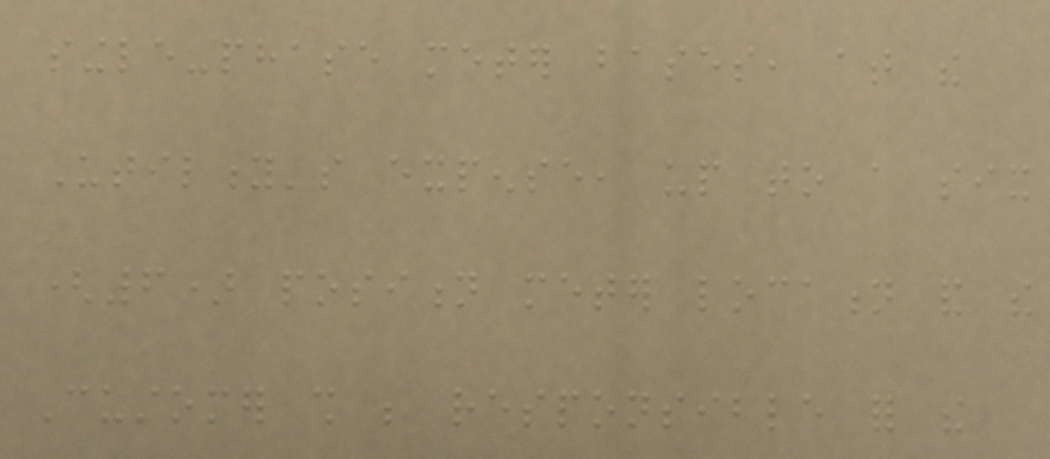single-phase meter bases, at the
Utility's expense, up to a six
(6) position meter location and the
Customer shall be responsible for the
